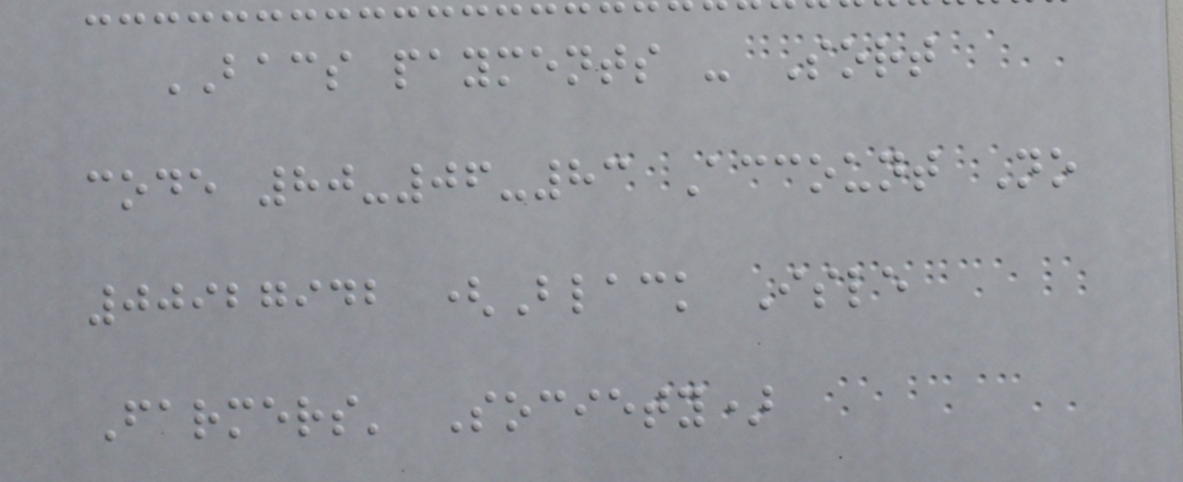BACS payments - Sort
code 80-06-83 Account No
00927942 (Black Isle
Farmers' Society)
